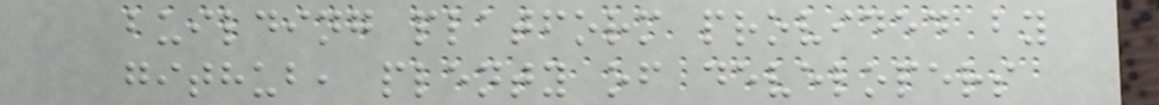building platform provided by
github, plenty of developers
